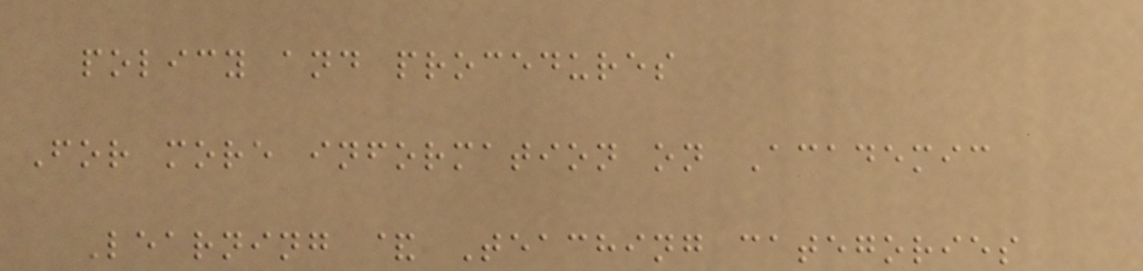policy and procedures
For more information on Academic
Learning & Teaching categories
